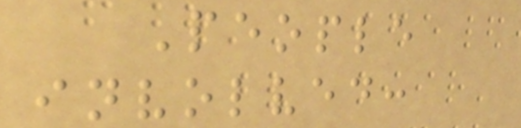People
involved:
